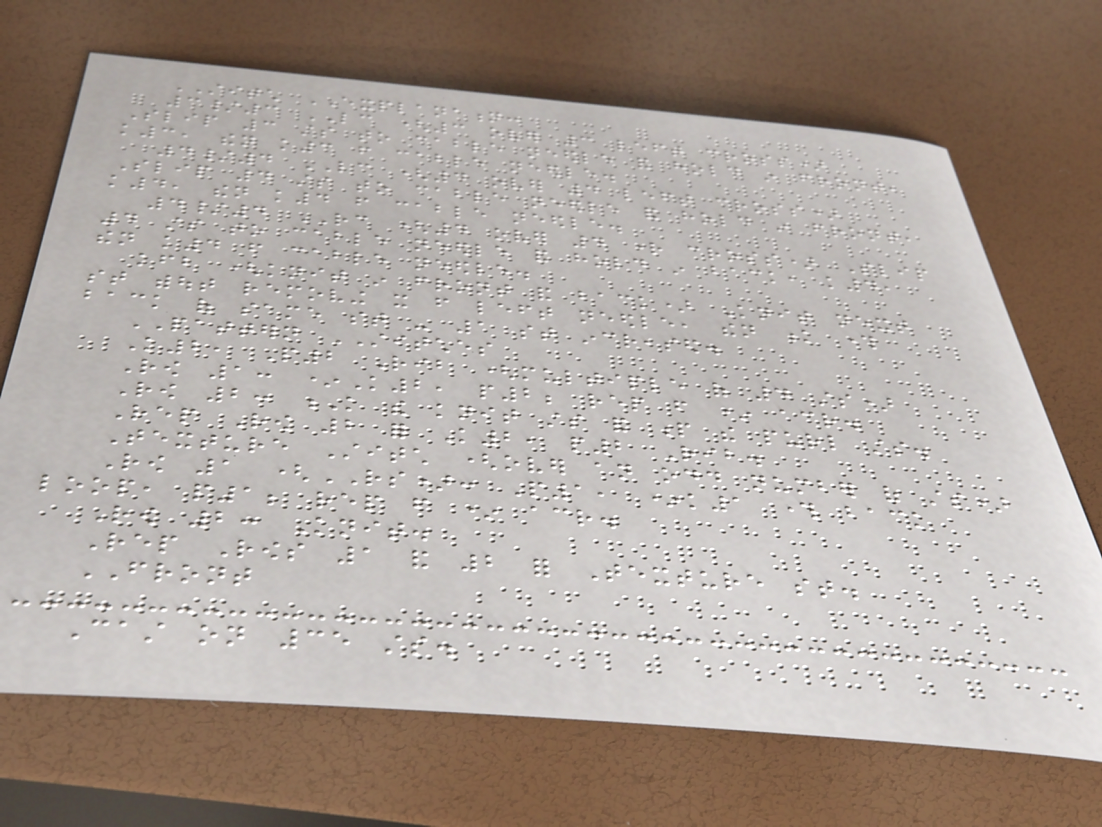STITCH EXPLANATION:
3/3 LC (3 over 3 left cross)
Slip 3 sts to cable needle and hold in front,
k3, then k3 from cable needle.
4/4 LC (4 over 4 left cross)
Slip 4 sts to cable needle and hold in front,
k4, then k4 from cable needle.
4/4 RC (4 over 4 right cross) Slip
4 sts to cable needle and hold in back, k4,
then k4 from cable needle.
kfb (knit in front and back) Knit next
st without removing it from left needle, then k through
back of same st - 1 st increased.
PATTERN STITCHES
K2, P2 Rib (multiple of 4 sts)
Row 1: *K2, p2; rep from * across.
Row 2: K the knit sts and p the purl sts.
Rep Row 2 for K2, p2 Rib.
Texture Stitch (over an odd number of sts)
Row 1 (RS): P1, *k1 through back
loop, p1; rep from * across.
Row 2: Knit.
Rep Rows 1 and 2 for Texture st.
FRONT
Cast on 35 sts.
